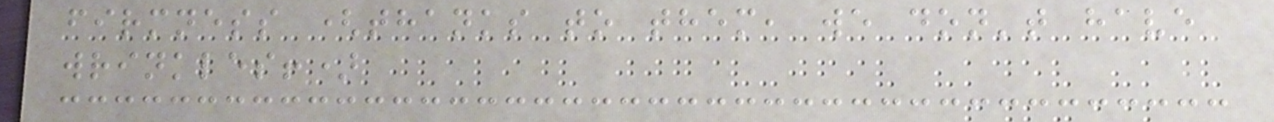firmness (thanks to them, we don't have
wrinkles!)
